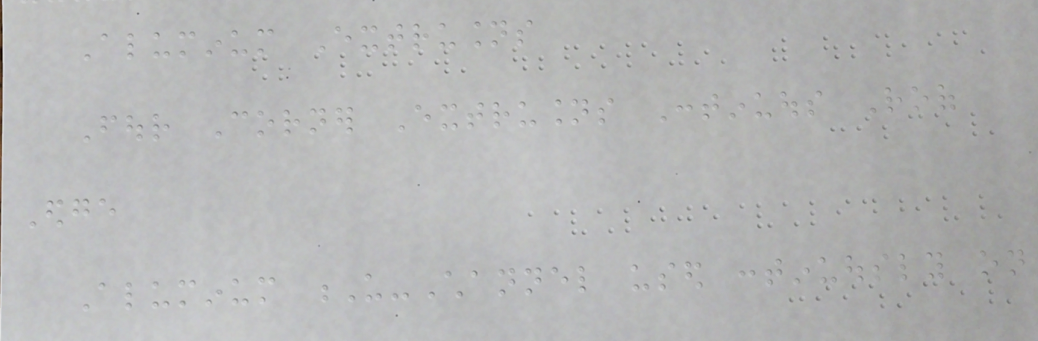Aluminum Extrusions
Four Corner Extrusions Continuous Roof
Edge
Aluminum U-Channel used continuously on
